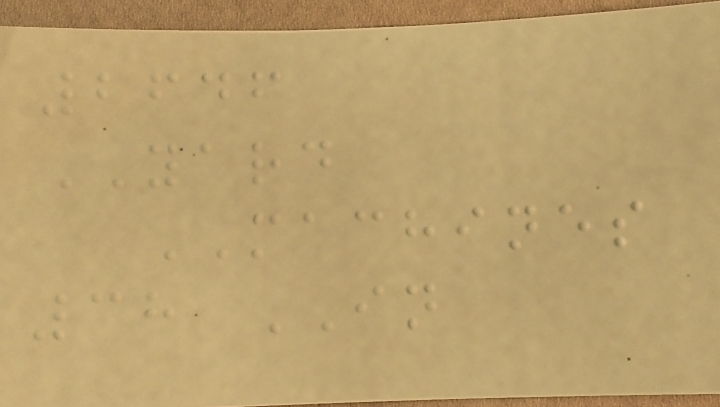2646
YARD
MACHINES
38 IN
